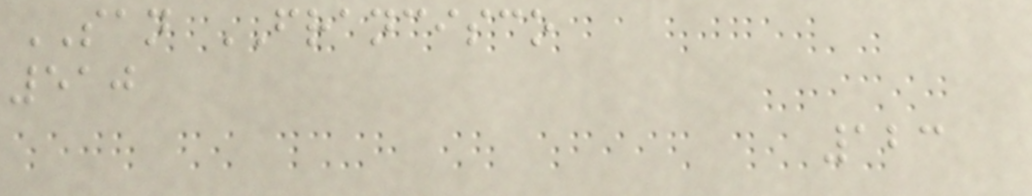SAN FRANCISCO
510
123
